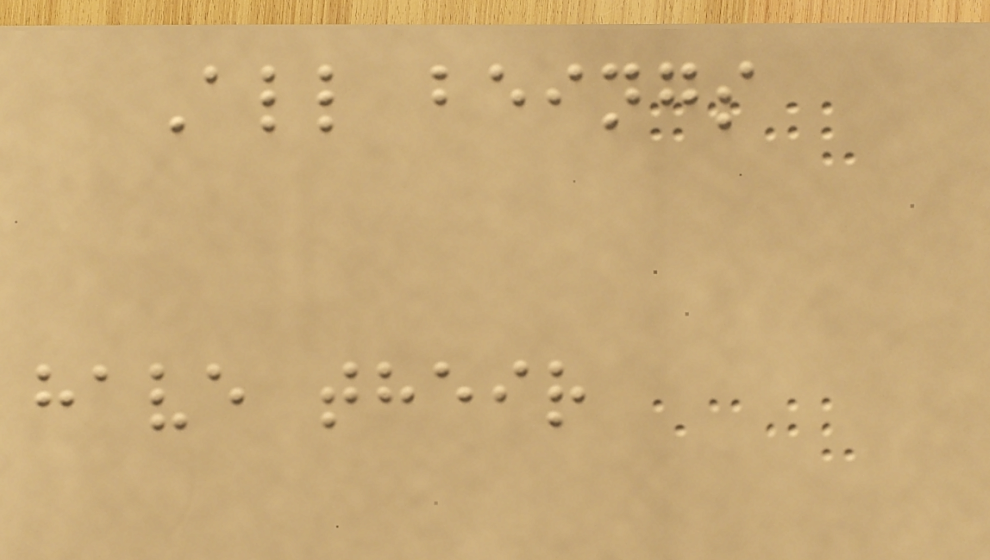All beings
have their
